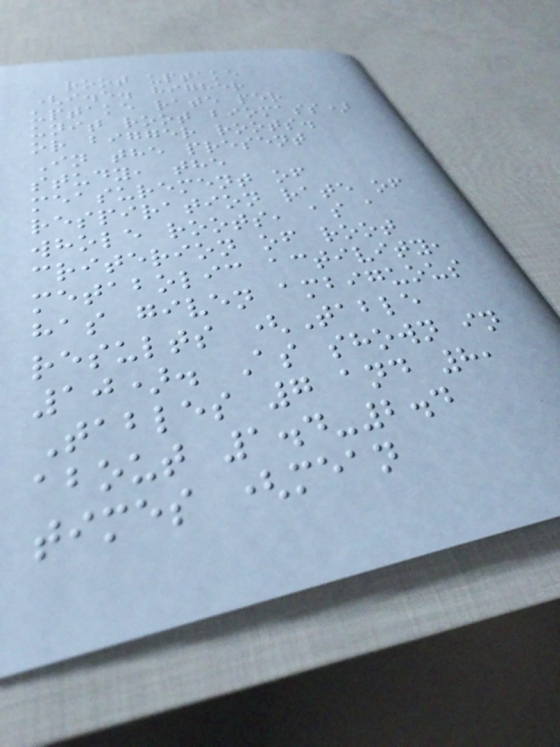root uptake
(i.e. higher
uptake rate per
unit root biomass)
or bigger roots.
In the present
study, the
measurement of
respiration rate of
whole roots, as a
criterion of root
metabolic activity,
has given ambiguous
results (Table
10). As shown in
Tables 7 and 8,
about 1.4-2.4
times (mean
